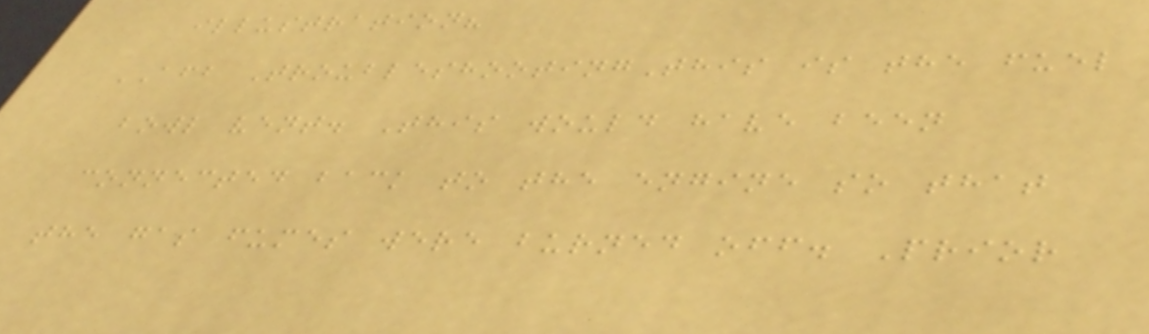illustration?
AFB TroubleshootingThis is the fuel
bowl vent. This would have been
connected back to the engine so that
the gas fumes were burned off. Prior
